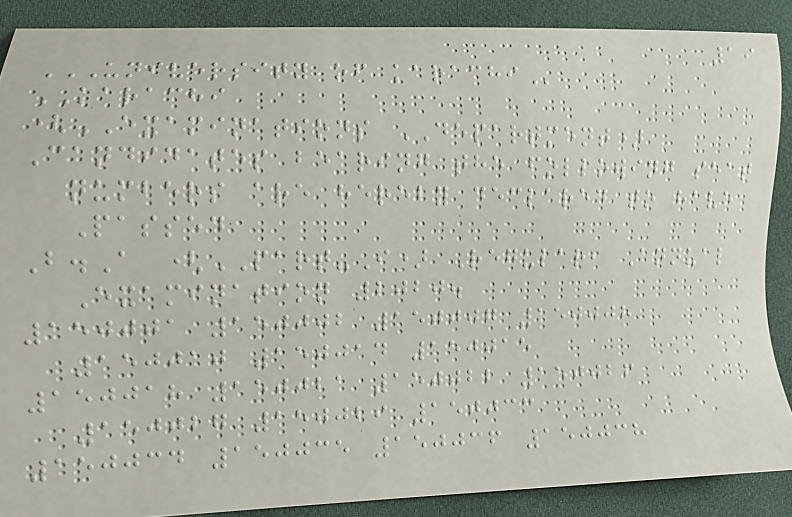19
UNIVERSITY OF KARACHI
KARACHI
(EXAMINATIONS DEPARTMENT)
Candidates bearing the following seat
numbers are hereby declared to have
Passed
B.A (PART-I) Regular, Annual
Examination 2020.
150001 150002 150007 150008
150010 150014 150015
150018 150021 150022 150026
150027 150029 150033
150034 150035 150036 150038
